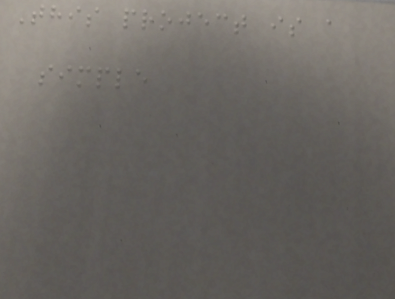This project is a
simple
